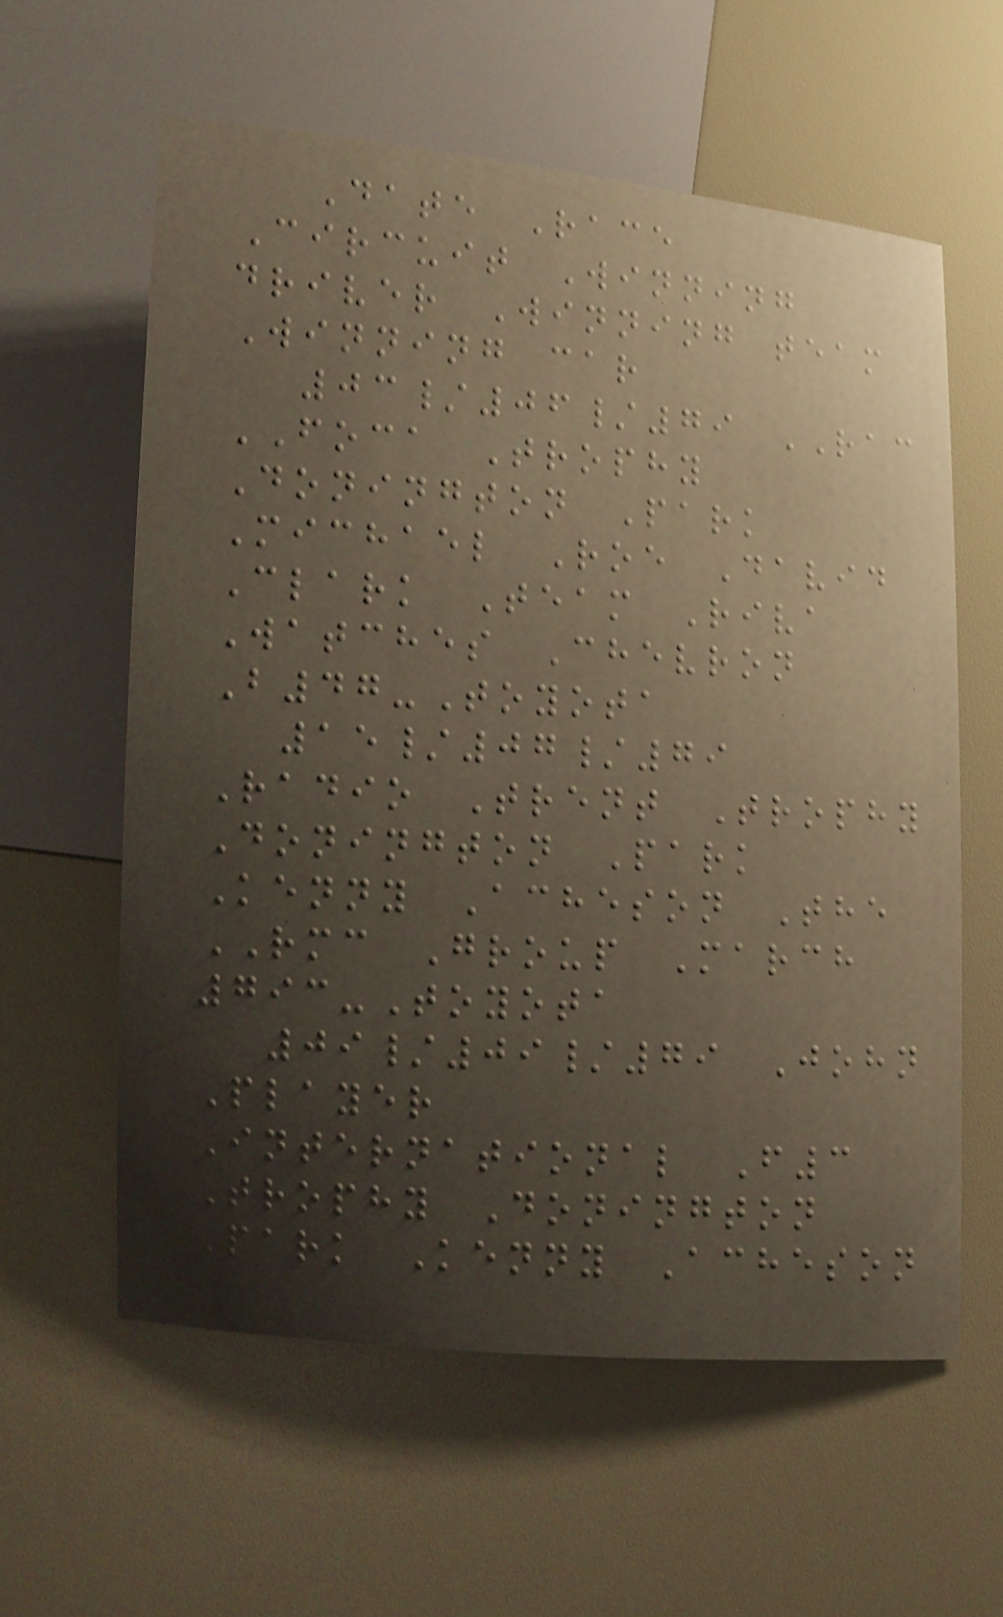Date Race
Circuit Winning
driver Winning team
Winning car
03/06/79 RAC
FOCA Trophy
Donington Park
Michael Roe David
Clark Team Riva
Watches Chevron
B47-Toyota
15/07/79
Radio Trent Trophy
Donington Park
Kenny Acheson The
RMC Group March
793-Toyota
09/09/79 John
Player
International F3
Trophy Donington
Park Kenny Acheson
